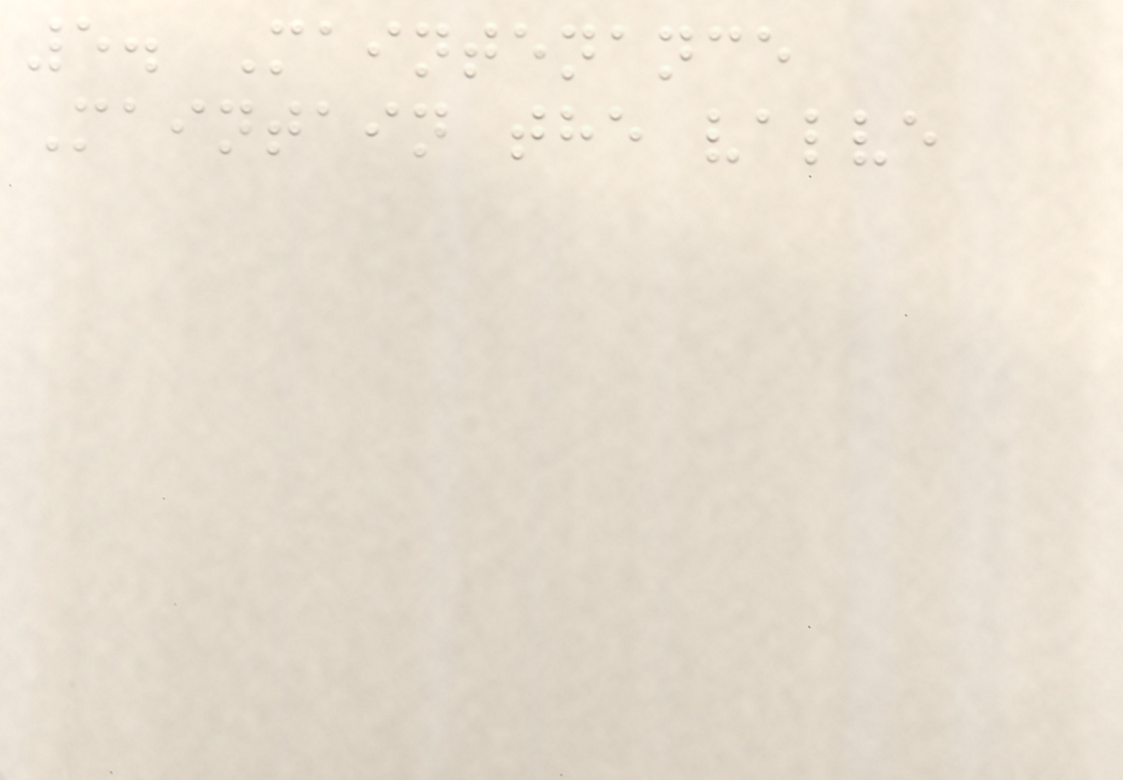5. Maintenance
Maintain the valve
